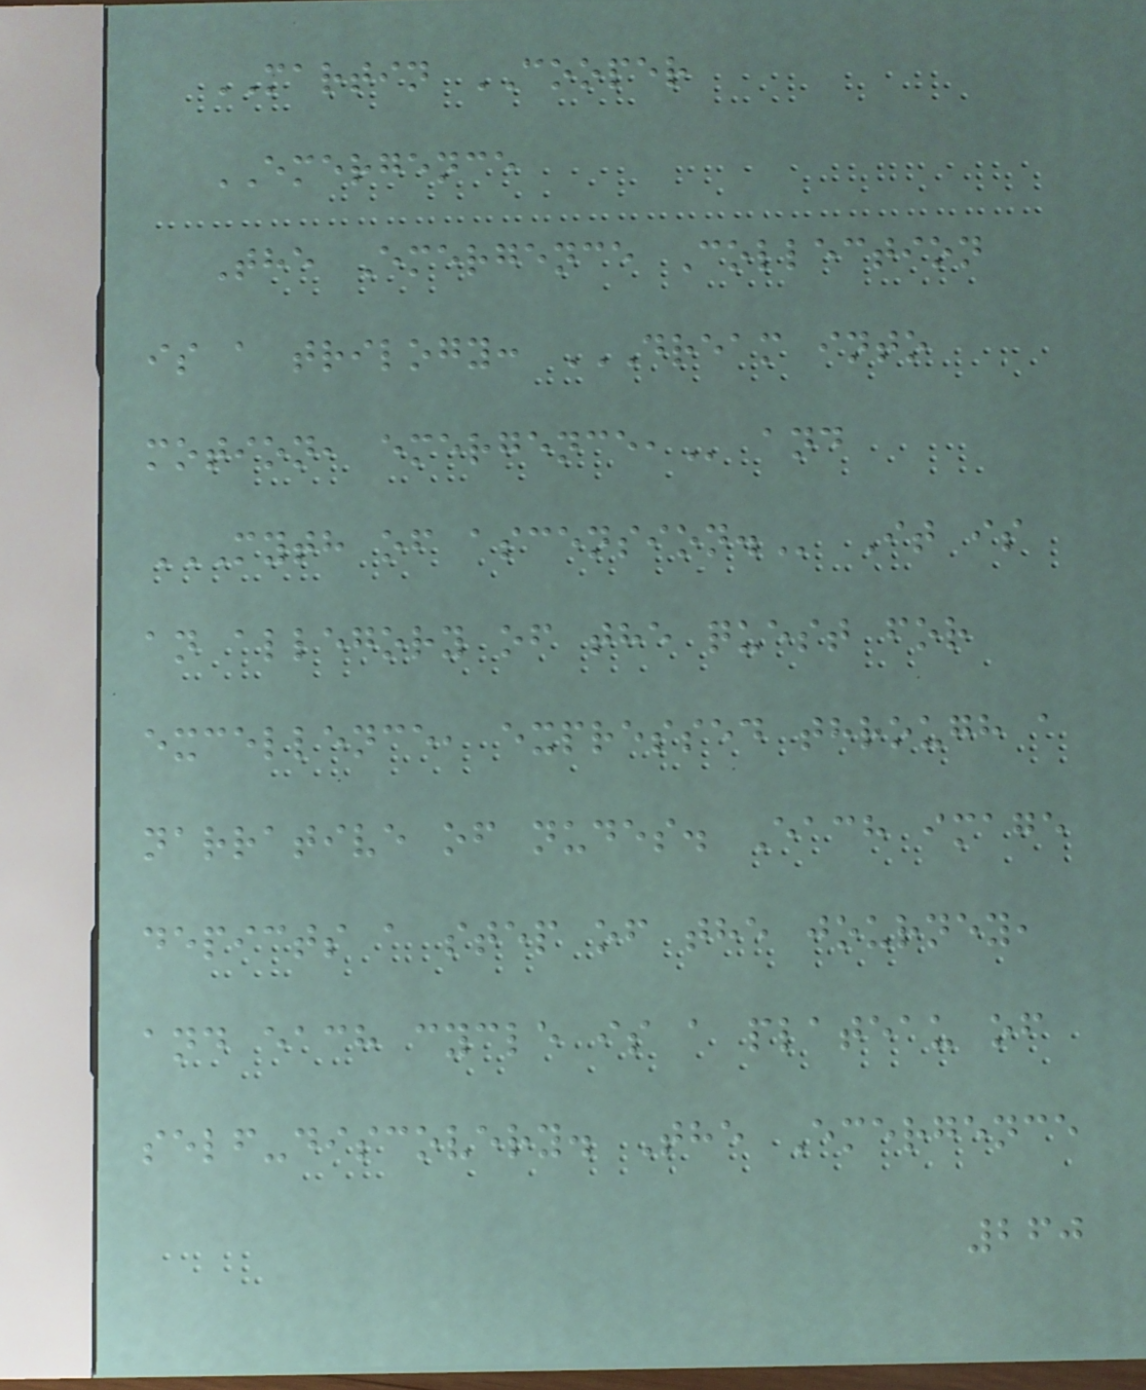MARTIN COOPER
EMERGENCE
The Emergence Collection
is a trilogy: DREAM INTO
MOTION, EMERGENCE, and
MYTH OF ASCENSION. It is
an allegory of the quest for
excellence, expressed through a
narrative of nudes. Each image
depicts a step of the journey,
and each cycle is a plateau of
self-discovery. The Emergence
260
